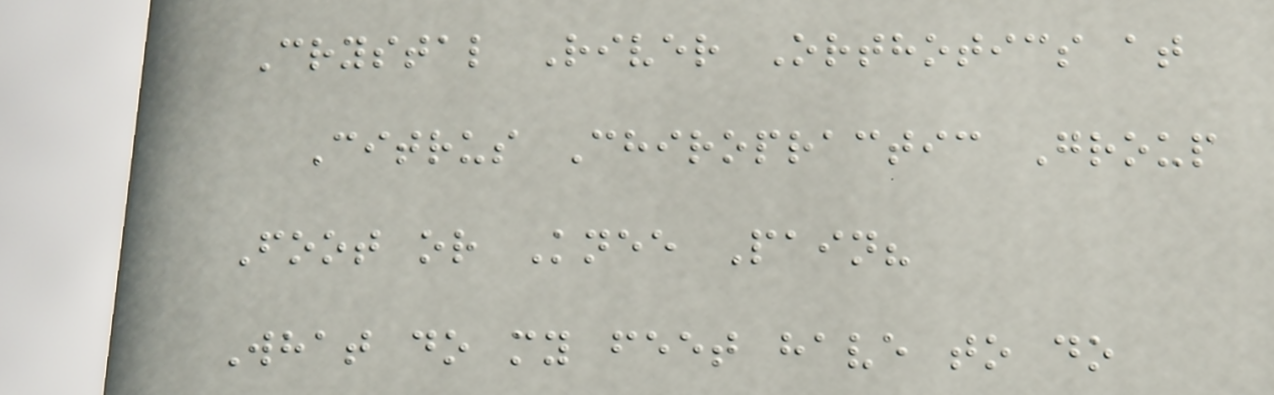Crystal River Orthotics at
Citrus Chiropractic Group
Foot or Knee Pain?
What do my feet have to do
